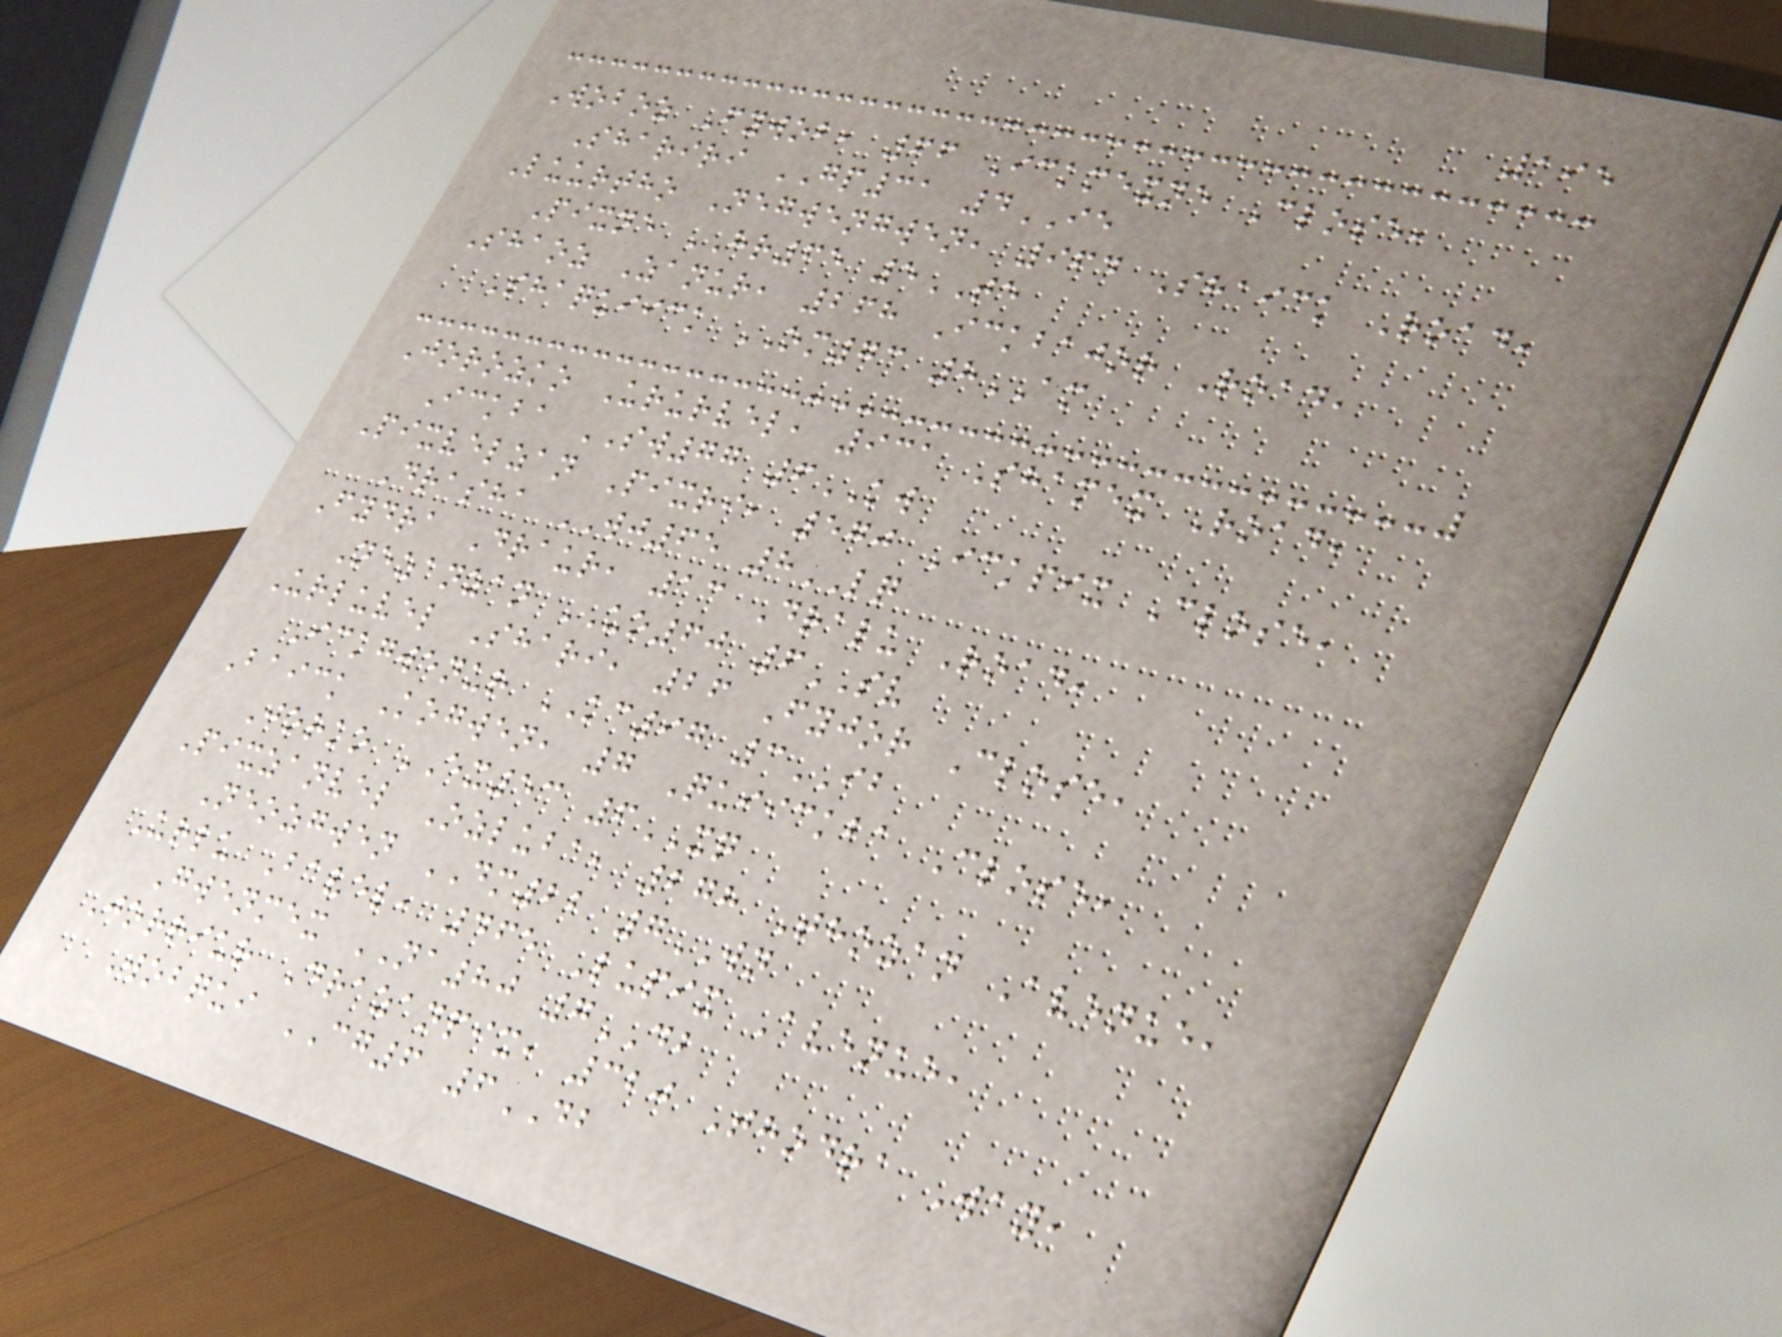195
Woboz Fywob, 66 Ickmexne Close,
Shariri GP31 4IE
Luurtho Negwengwen, 964 Shaick Road,
Pixne HR65 5TE
Shaoz Zanur, 268 Ickbajor Road,
Shaquiick OM73 8AM
Jorozko Ururvel, 931 Shamex Road,
Ickba SW77 6KW
Pixvelzan Pixri, 570 Ickpix Close,
Drasha WJ65 8LQ
Fydra Draur, 13 Dralu Road,
Nezanzan UO60 6SV
Urluvel Shari, 26 Fyjor Close,
Ickgwenur KC97 3IB
Baick Kogwen, 7 Quiickba Close,
Jorko EX53 6XQ
Pixzanvel Ozluba, 278 Thozan Avenue,
Neozgwen DM22 7WN
Urlu Bavel, 465 Lupix Avenue,
Gwenmex NA80 7DB
Jorriur Drazanpix, 320 Thodra Way,
Wobqui CG6 6DB
